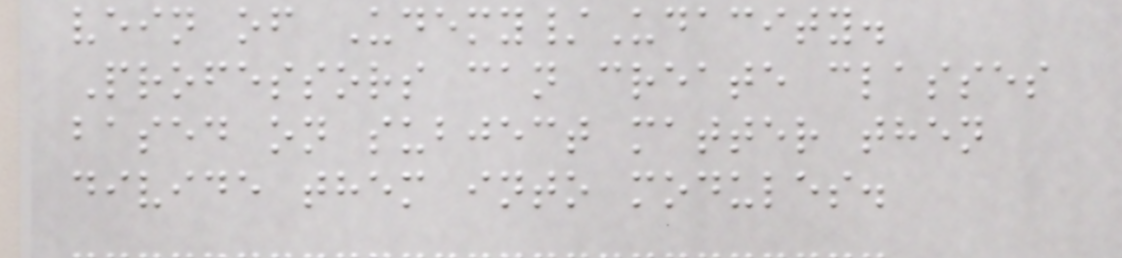vein of Udemy/Udacity.
Professors can create classes
based on subject matter then
divide them into modules.
